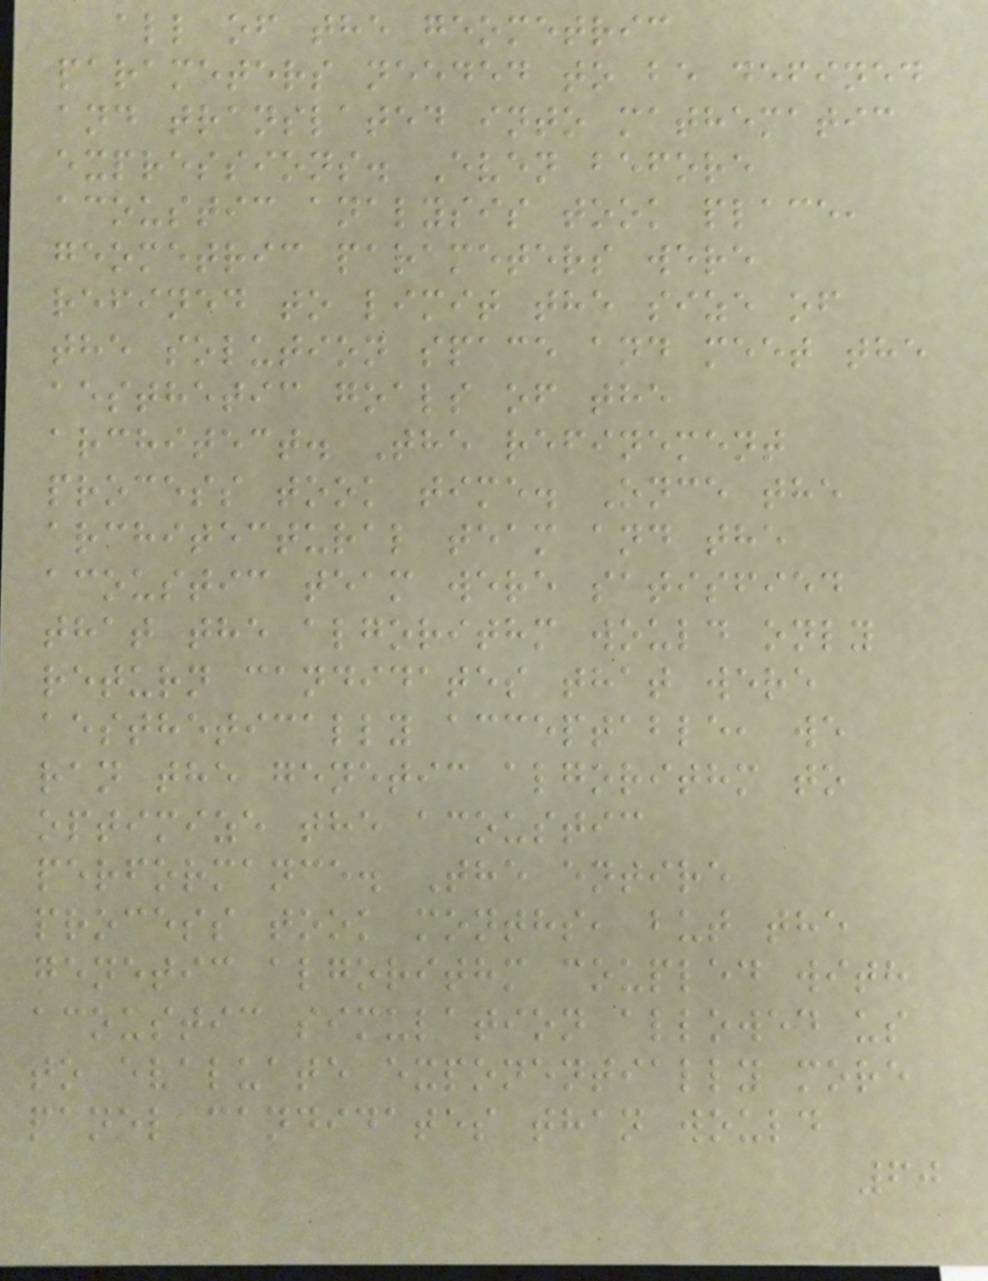all of the geometric
parameters needed to be defined
and translated into mathematic
expressions. Even before
acoustic analysis took place,
geometric parameters were
refined to limit the size of
the solution space and meet the
aesthetic goals of the
architect. The refinement
process took time. Once the
architectural team and the
acoustic team were satisfied
that the algorithm would only
return candidates that were
aesthetically acceptable, we
ran the genetic algorithm to
optimize the acoustic
performance. The entire
process took months, but the
genetic algorithm coupled with
acoustic simulation allowed us
to evaluate exponentially more
panel candidates than would
60
